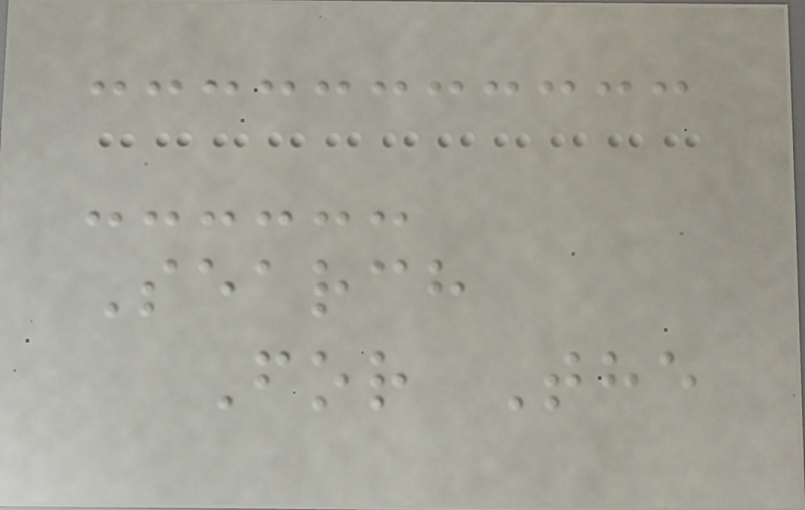Search
For The
